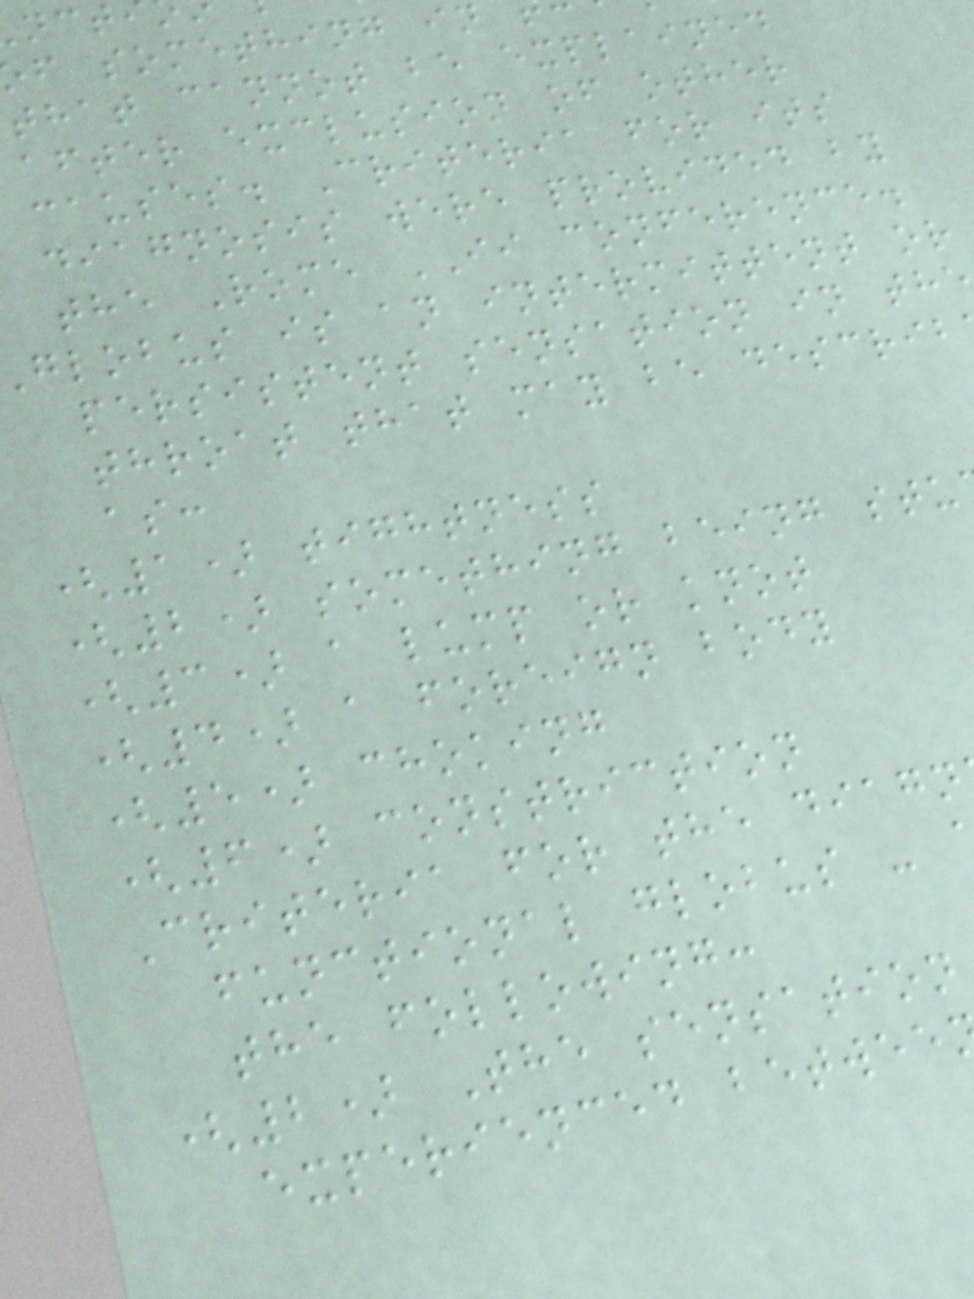f something in
that cannot be explained
after exclusion of other
causes. Criteria for its
diagnosis were provided by
the Rome II conference.
globus is an intermittent or
persistent sensation in th
throat that may be describ
as:
(1) tightness
(2) something being stu
(3) a lump or knot
(4) a foreign body
(5) choking
(6) constriction
Criteria for the diagn
functional globus -
the following:
(2) The sensation
experienced betwee
